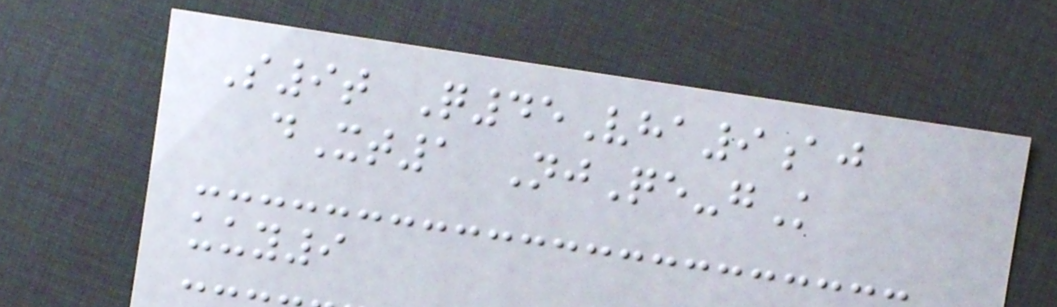S9t Q45Vha9aj
dXt1 NjQe-gK
uuy9
